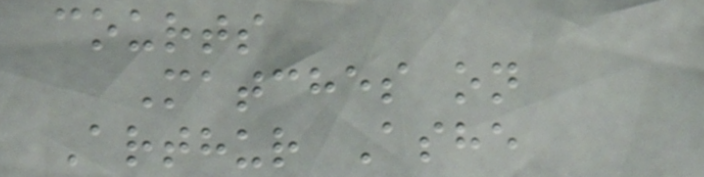courts
Matches on
Arthur Ashe
